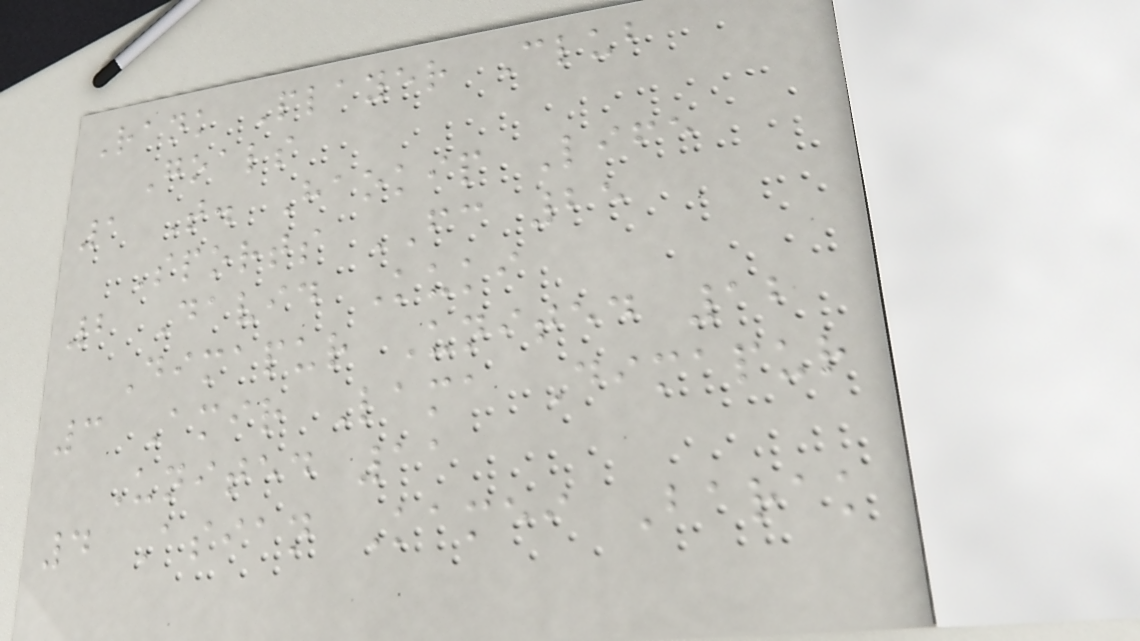Rank Player Club
Goals
1 T. Haokip Life
Sports FC 25
2 David Kuki
Dimapur United 12
3 Amir Lama Dimapur
United 11
4 Asian Kamei Barak
